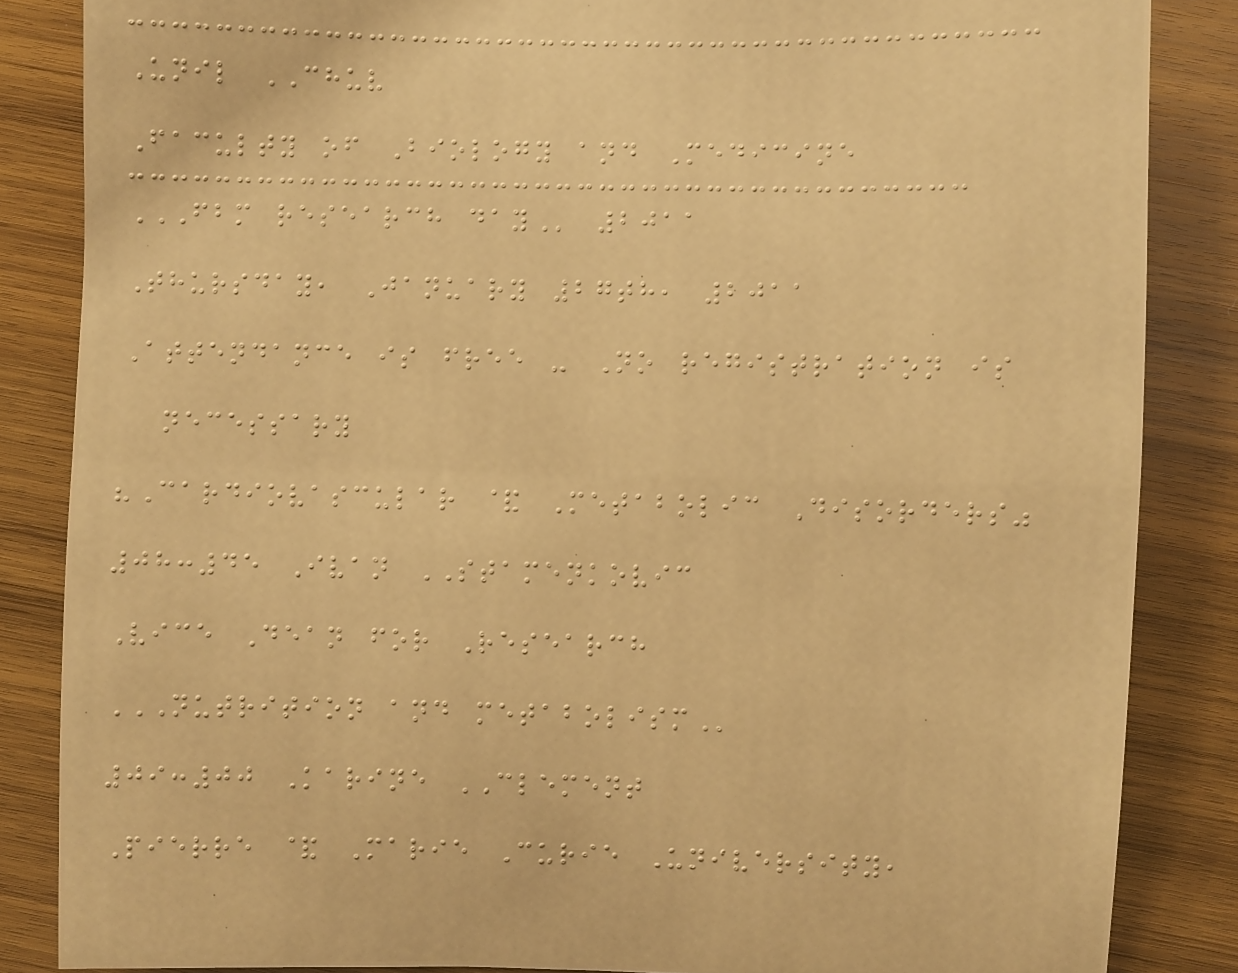Unil CHUV
Faculty of Biology and Medicine
FBM RESEARCH DAY 2011
Thursday, January 27th, 2011
Attendance is free - No registration is
necessary
"Cardiovascular & Metabolic Disorders"
08:45 Ivan STAMENKOVIC
Vice Dean for Research
NUTRITION AND METABOLISM
09:00 Karine CLEMENT
Pierre & Marie Curie University,
